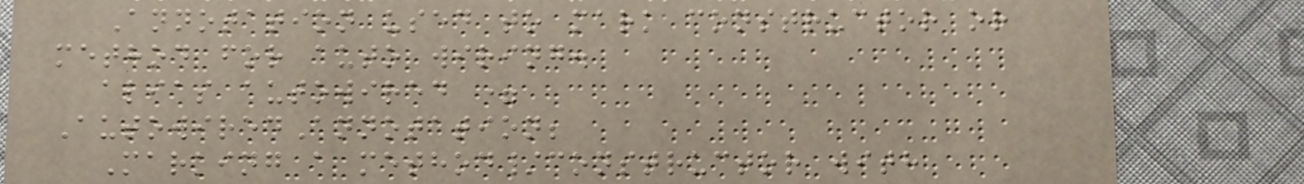Annotation used to mark constructor or
method for auto wiring.
alias autowired =
AutowiredAnnotation;
Marking a method/constructor with
